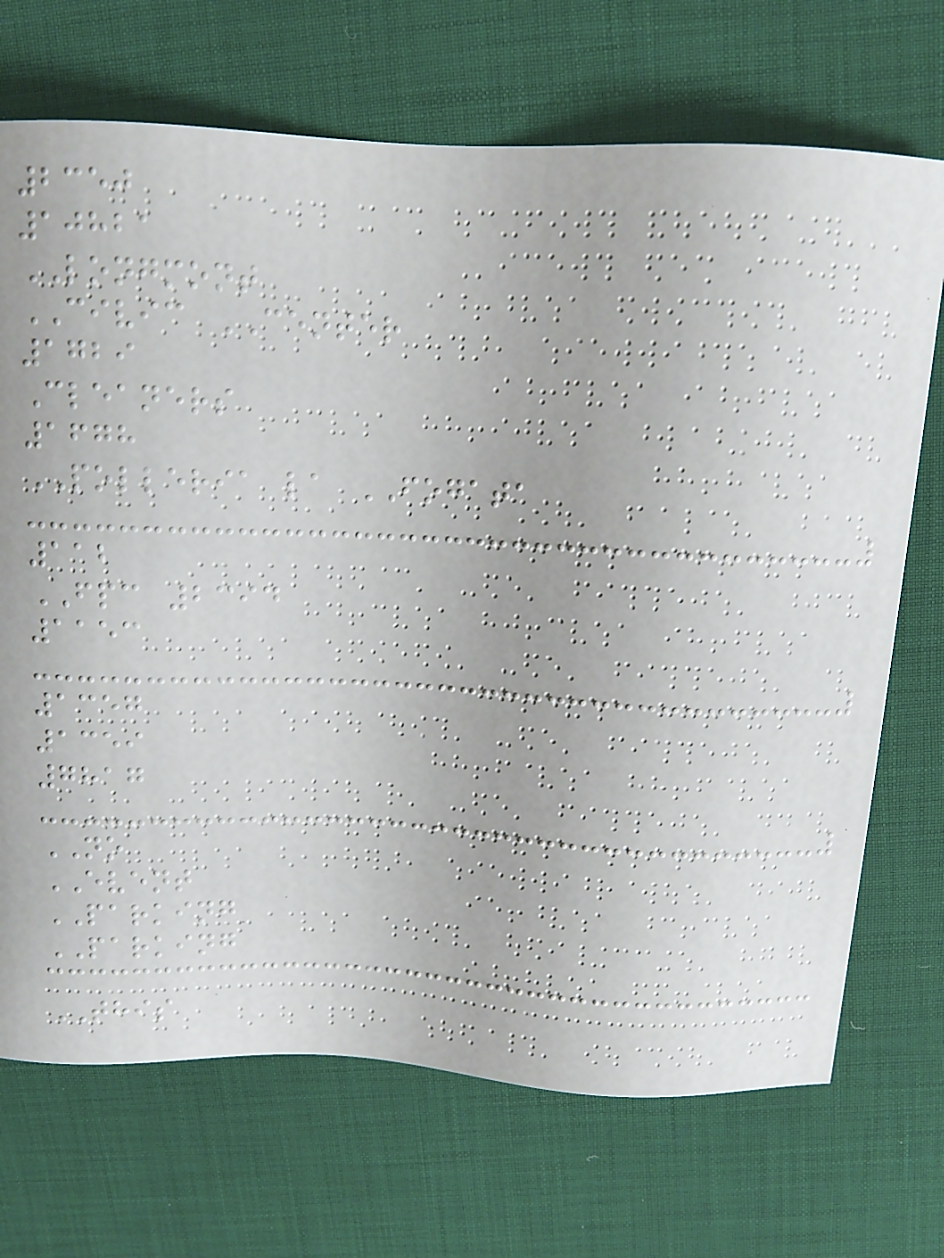2350
10821
LONGMONT
CIVIC CENTER
1729
Cleaners
1678
POLLERIA la FOGATA
112
FPC 2394
1153
1357
1359
7817
NO
EVENT
PARKING
PARKING
THIS
